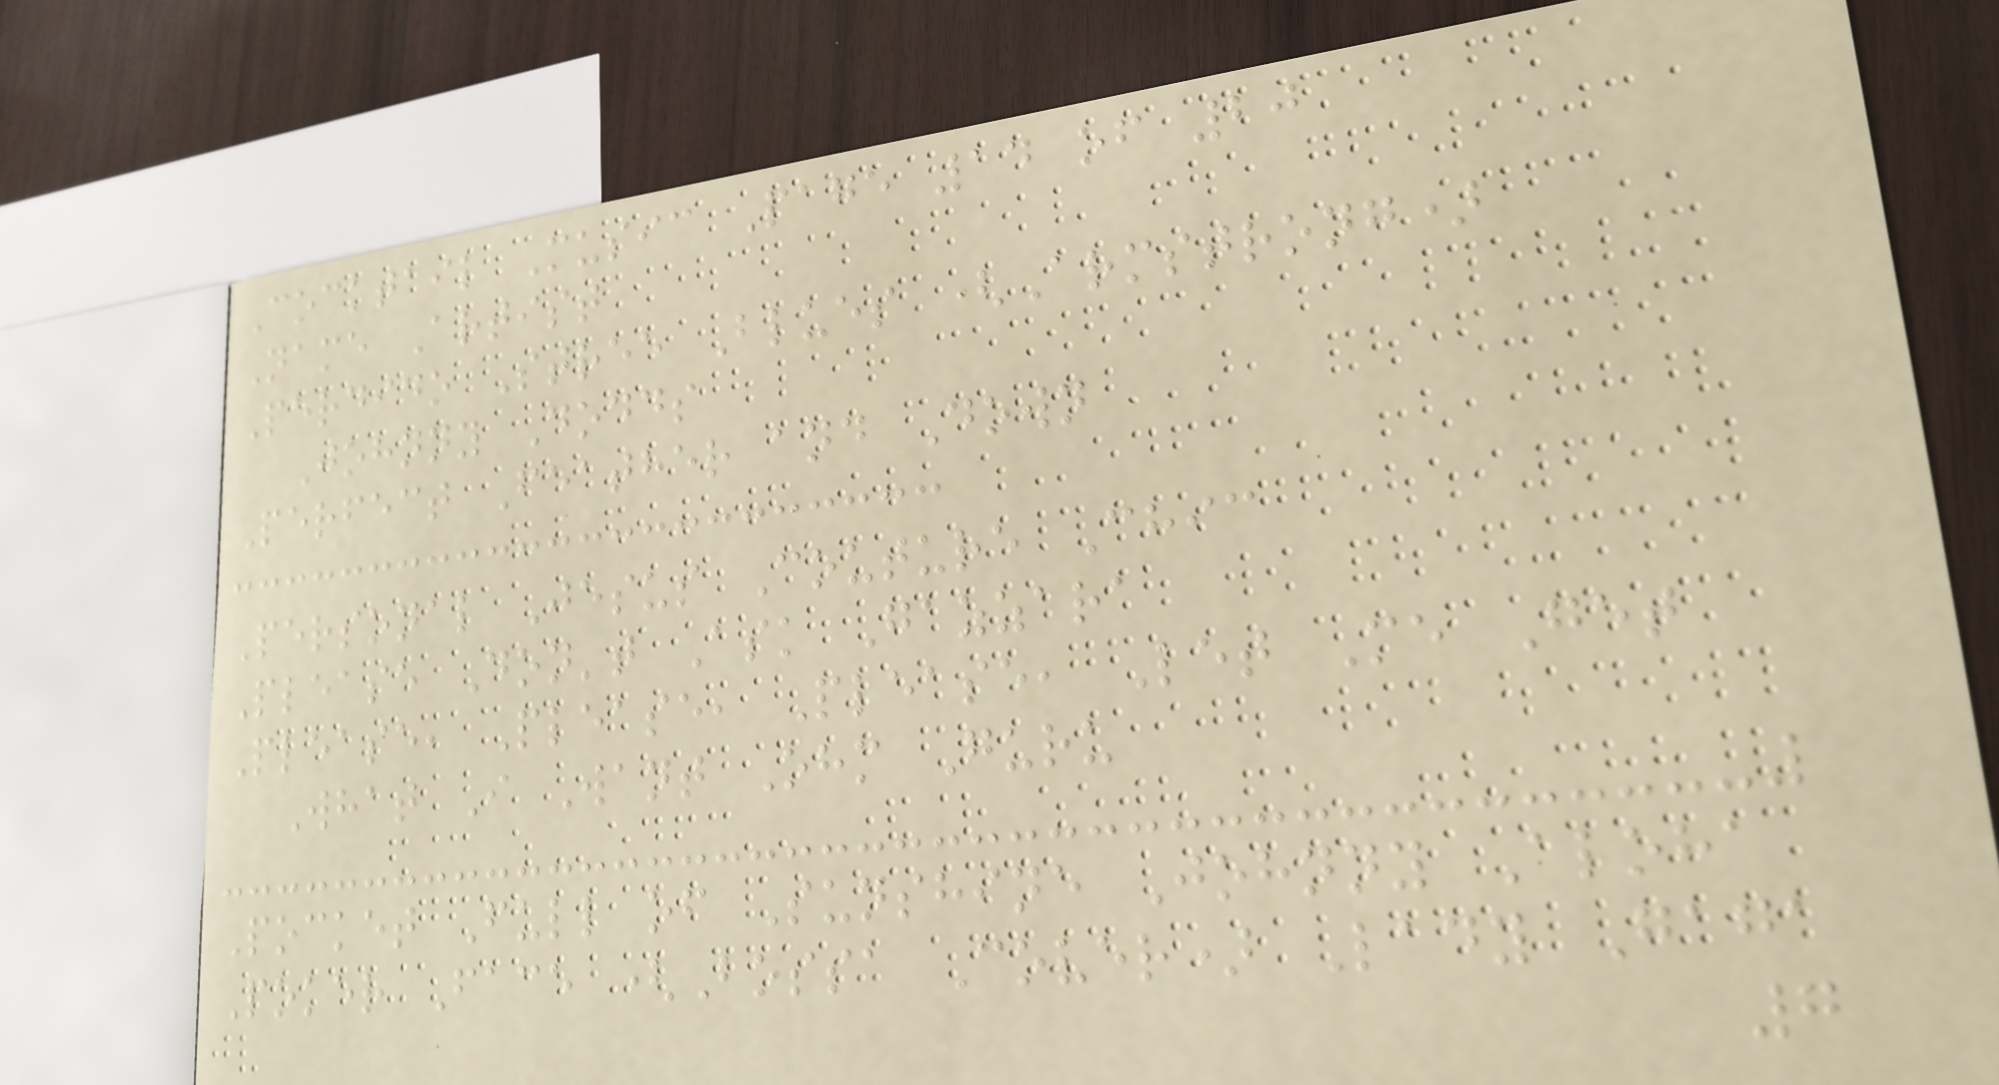Cocktail Music Page 14 of 20
Name Artist
Perdido Stree Blues (Armstrong)
Johnny Dodds
Perfect Feather and Down
Personal Jesus Couture Chic
Please Don't Ask Gazzara
Please, Please, Please, Let Me Get
What I Want Ohm Guru
Pocket Full of Sunshine Johnny Aloha
Poker Face (Bossa Cover) Lady Gaga
7
